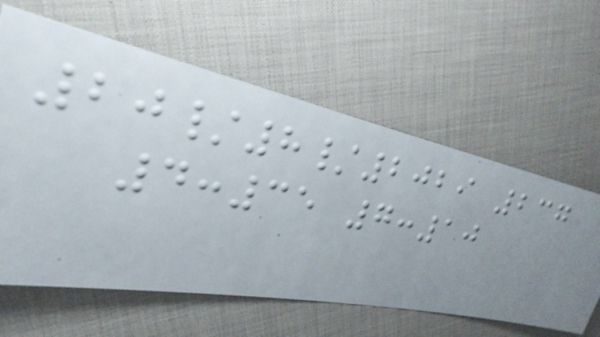20/8/2029 237
4:35 7:10
